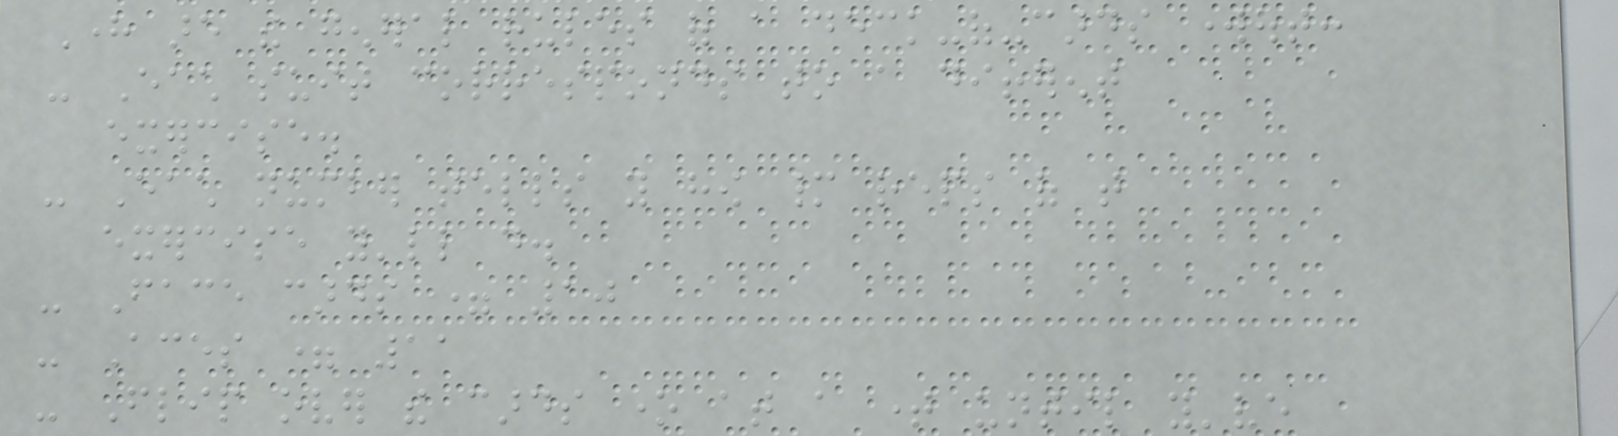Here are the general rules of a deck-of-cards workout:
- Each suit corresponds to a different
exercise.
- Each number tells you how many reps of that
exercise you'll do.
- Face cards = 10
- Aces = 11
- Flip over the cards one at a time until you've
